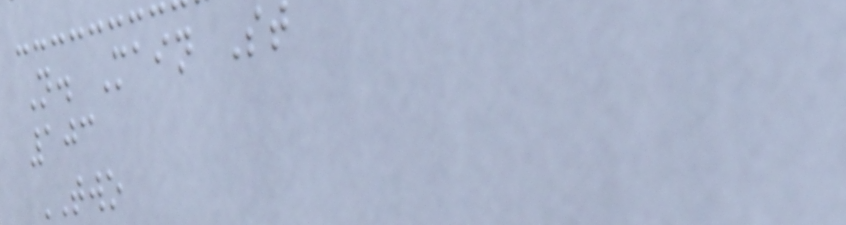N. Main St
103
TWO
